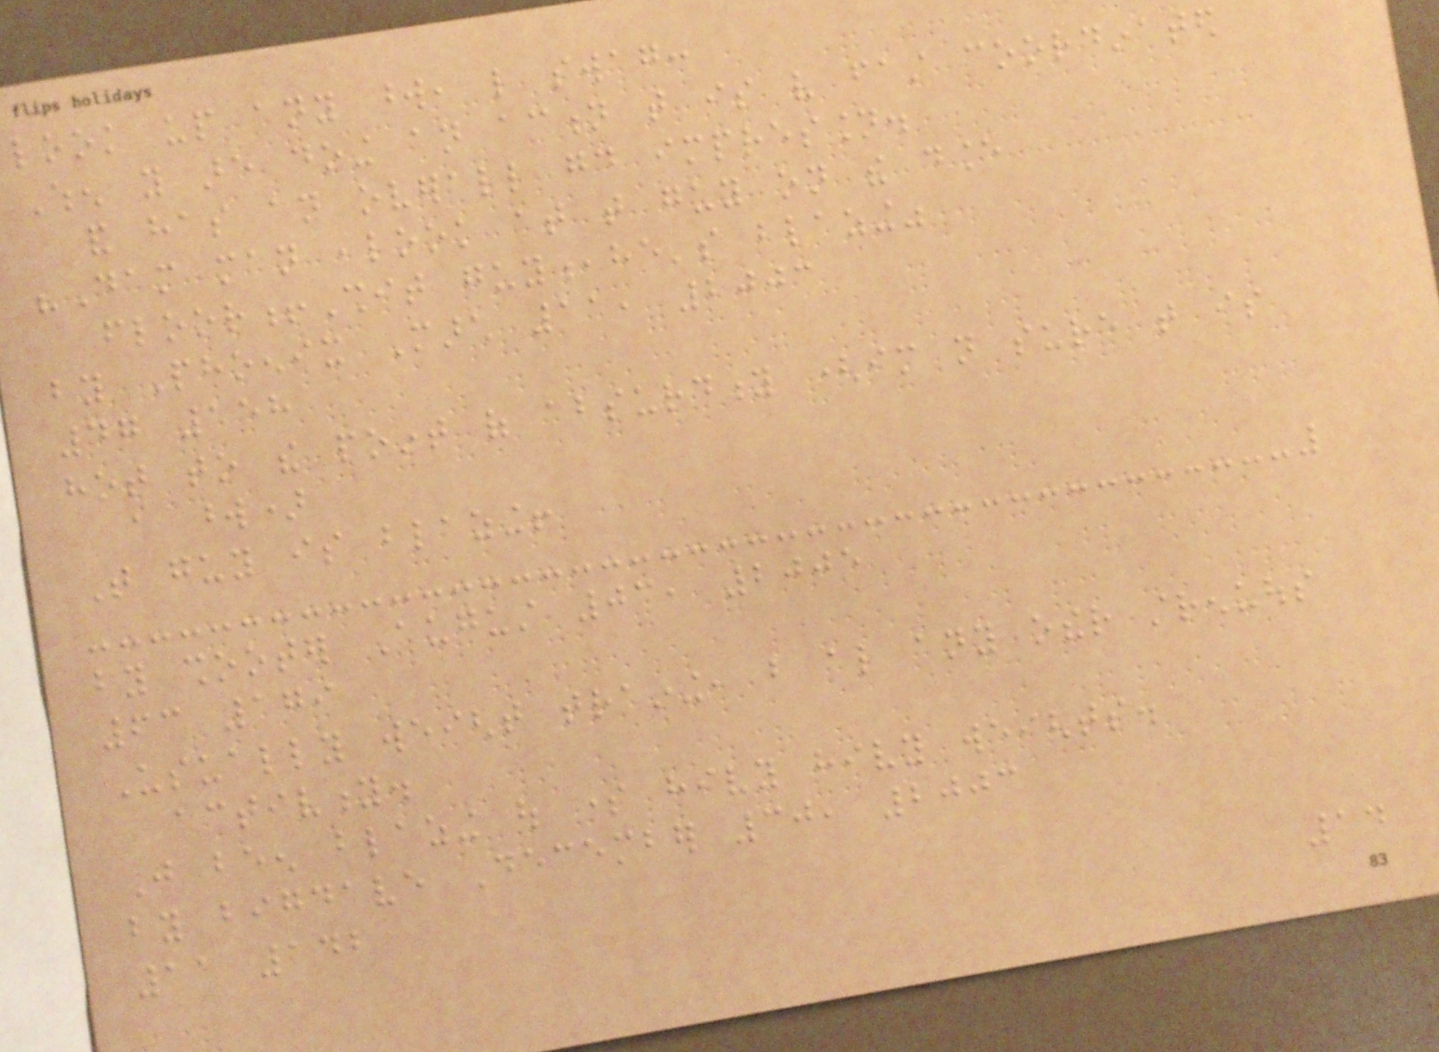look up any word, like swag:
When you are doing an action that is very fast coordinated
and has an overall good impression.
"Dam man ,look at that guy on the dance
floor!Shit guy,he's blazing"
by Phoenix March 11, 2003
47 158
hot to the point of absurdity (im not sure that is
a word)
That guy is blazing!
by shooter August 03, 2005
63 179
Usually weight training, but also any other strenuous
activity.
Just been blazing out some hivy hivy weights.
by bigdave December 30, 2003
11 142
14
